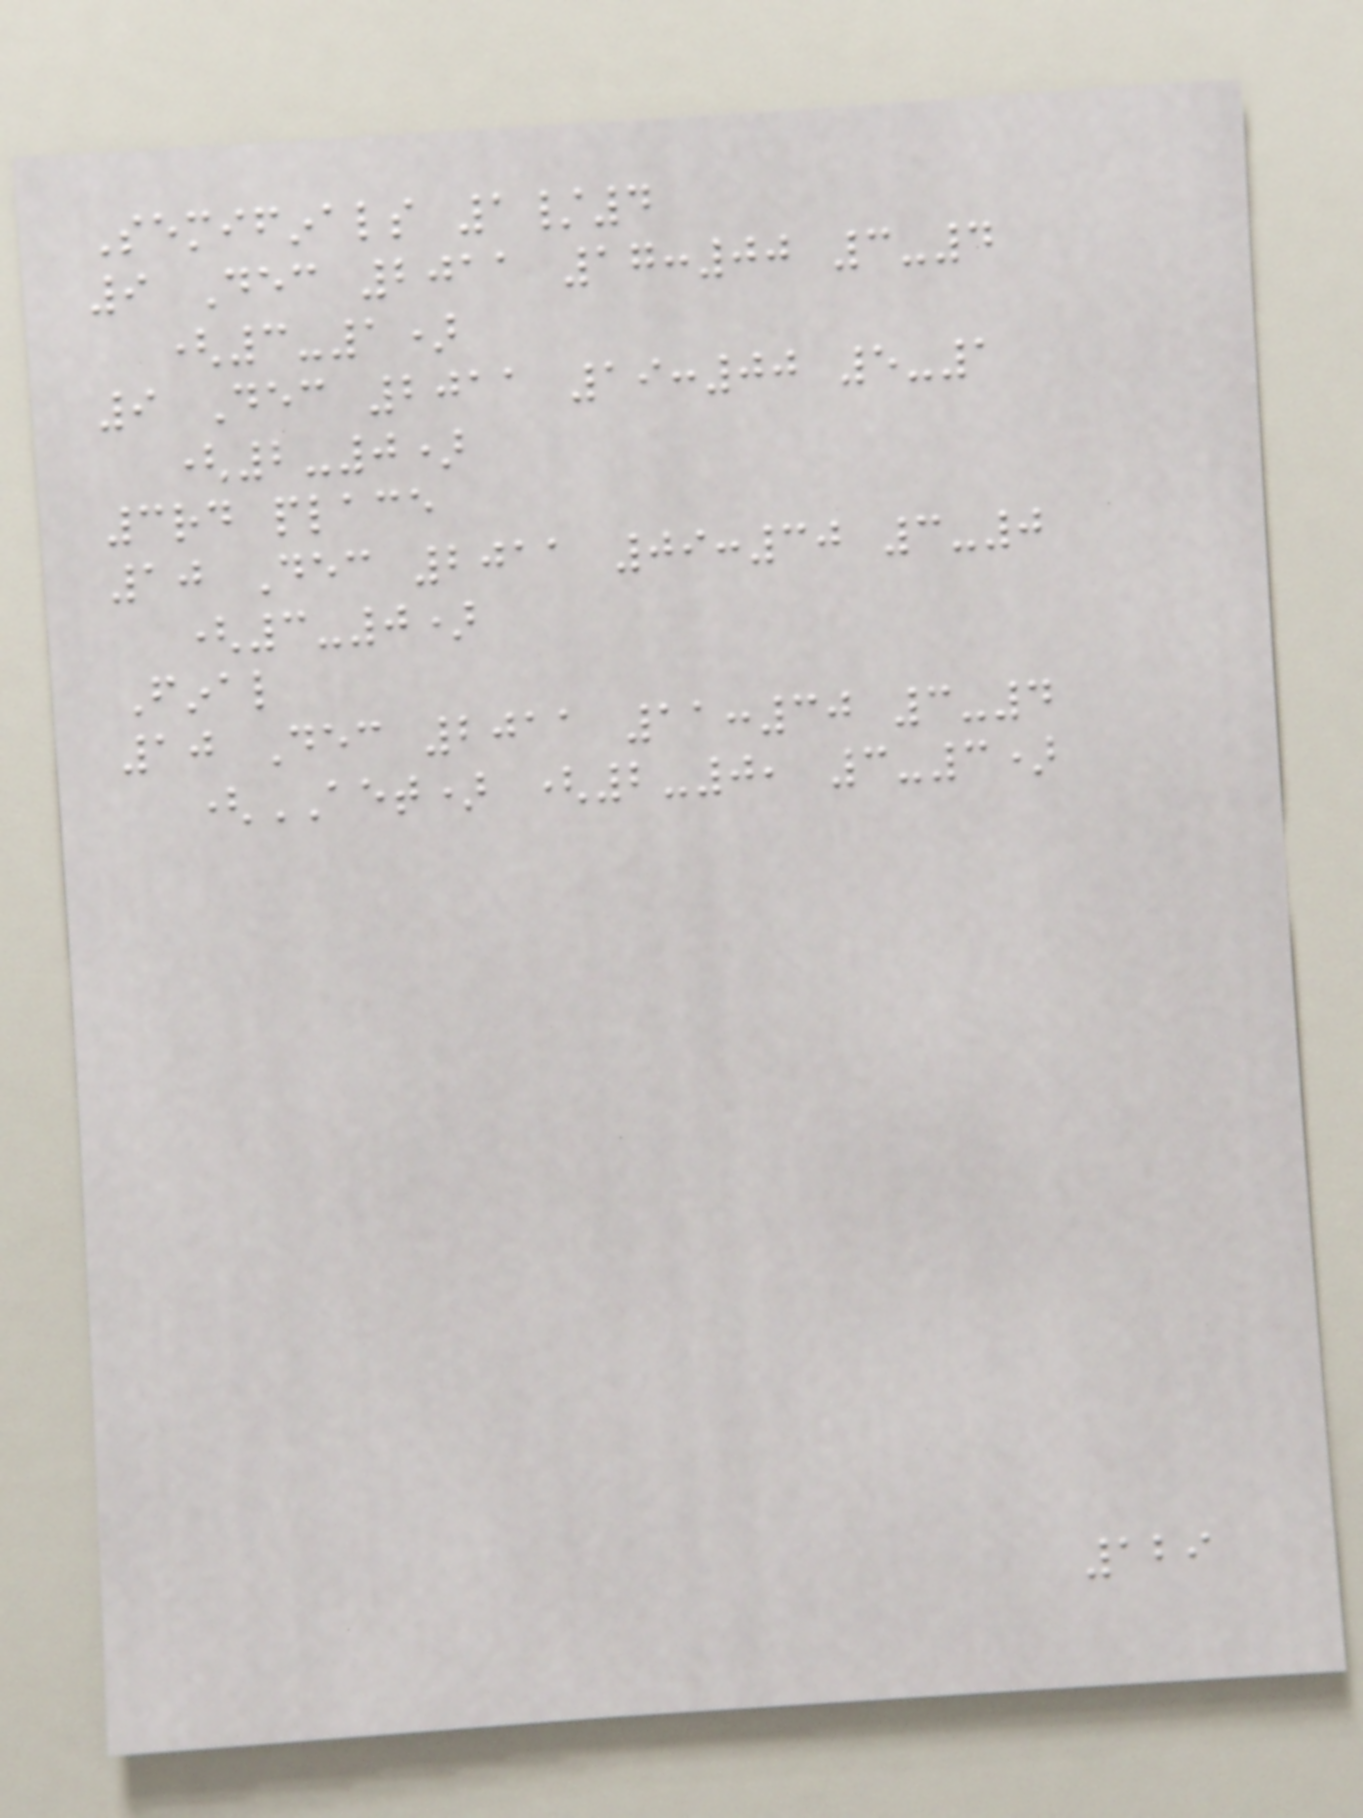Semifinals 1/4
9 Dec 2011 17:00 3-4
(3-1)
9 Dec 2011 19:00 5-1
(2-0)
3rd place
10 Dec 2011 09:30 3-0
(3-0)
Final
10 Dec 2011 11:30 3-4
(AET) (2-0, 3-3)
129
